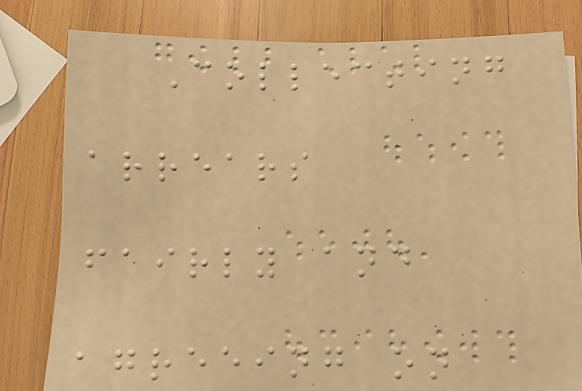Collecting
arrears
fairly and
agreeing on
